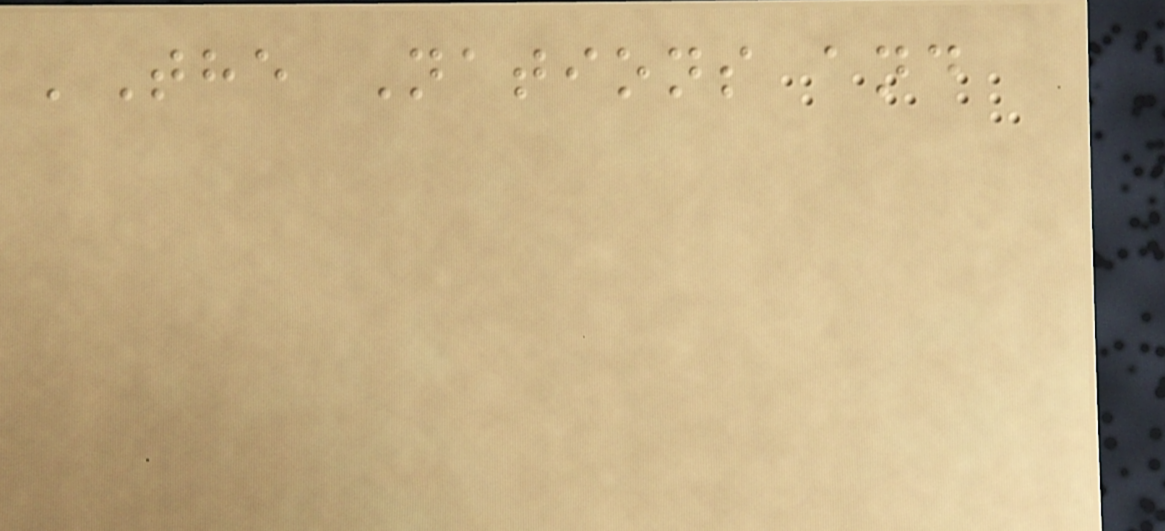'The Nations and
